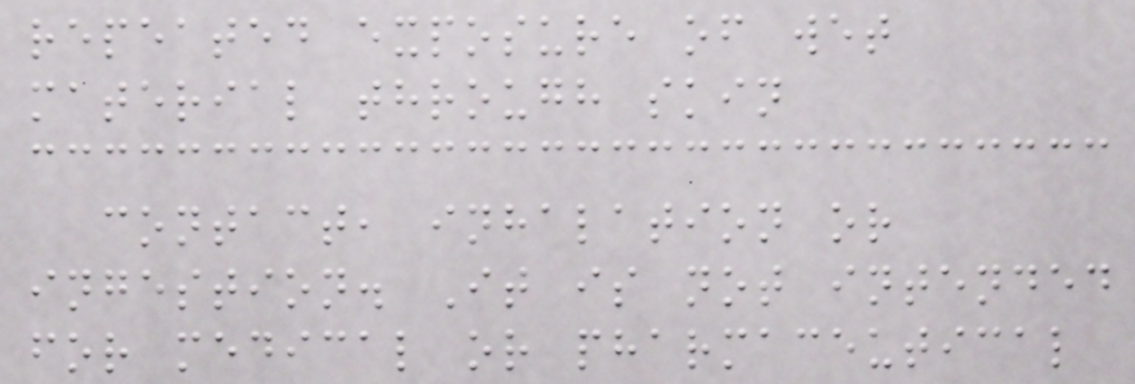repeated exposure of wet
material through skin
contact, inhalation or
ingestion. It is not intended
for medical or pharmaceutical
